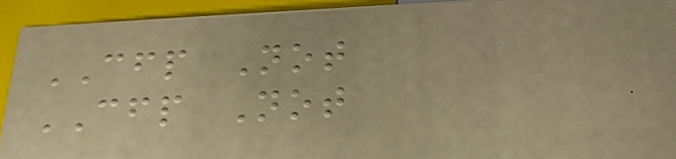CFP Not
CFP Not
